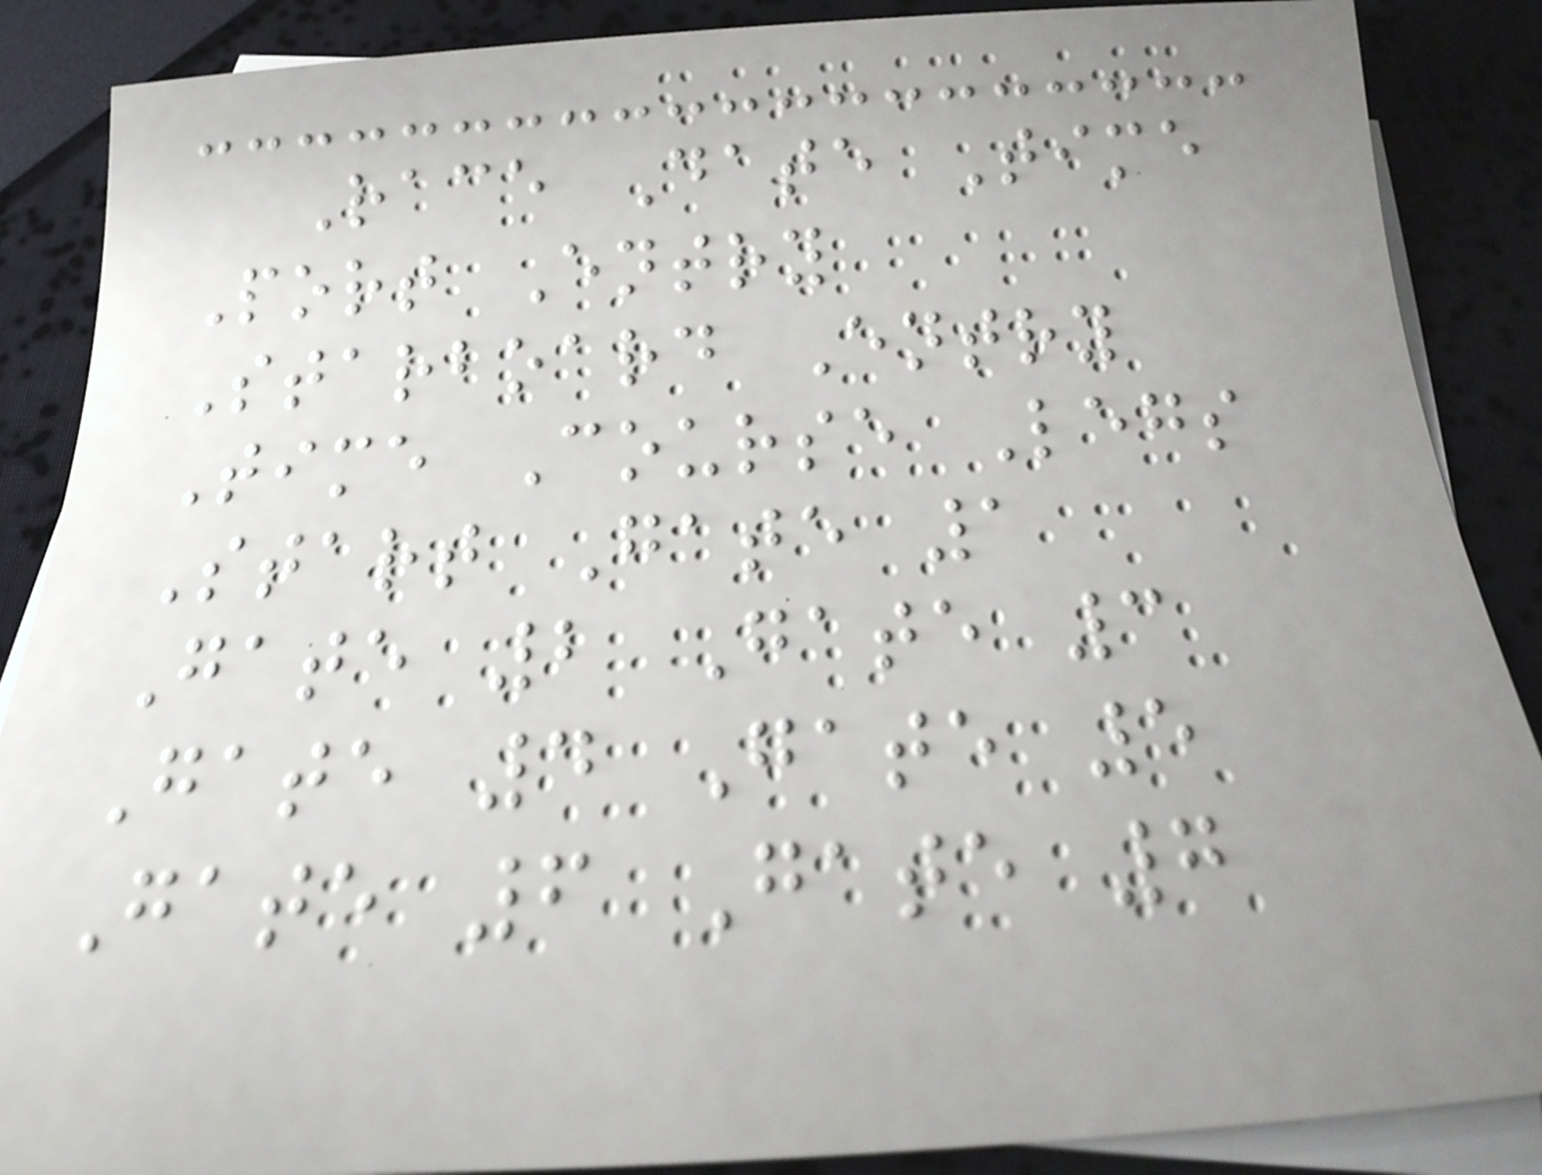Race Date Time
Port Entry
Starboard Entry
Time Course Legs
Start Gate 1
Gate 2 Gate 3
Gate 4 Gate 5
Gate 6 Gate 7
